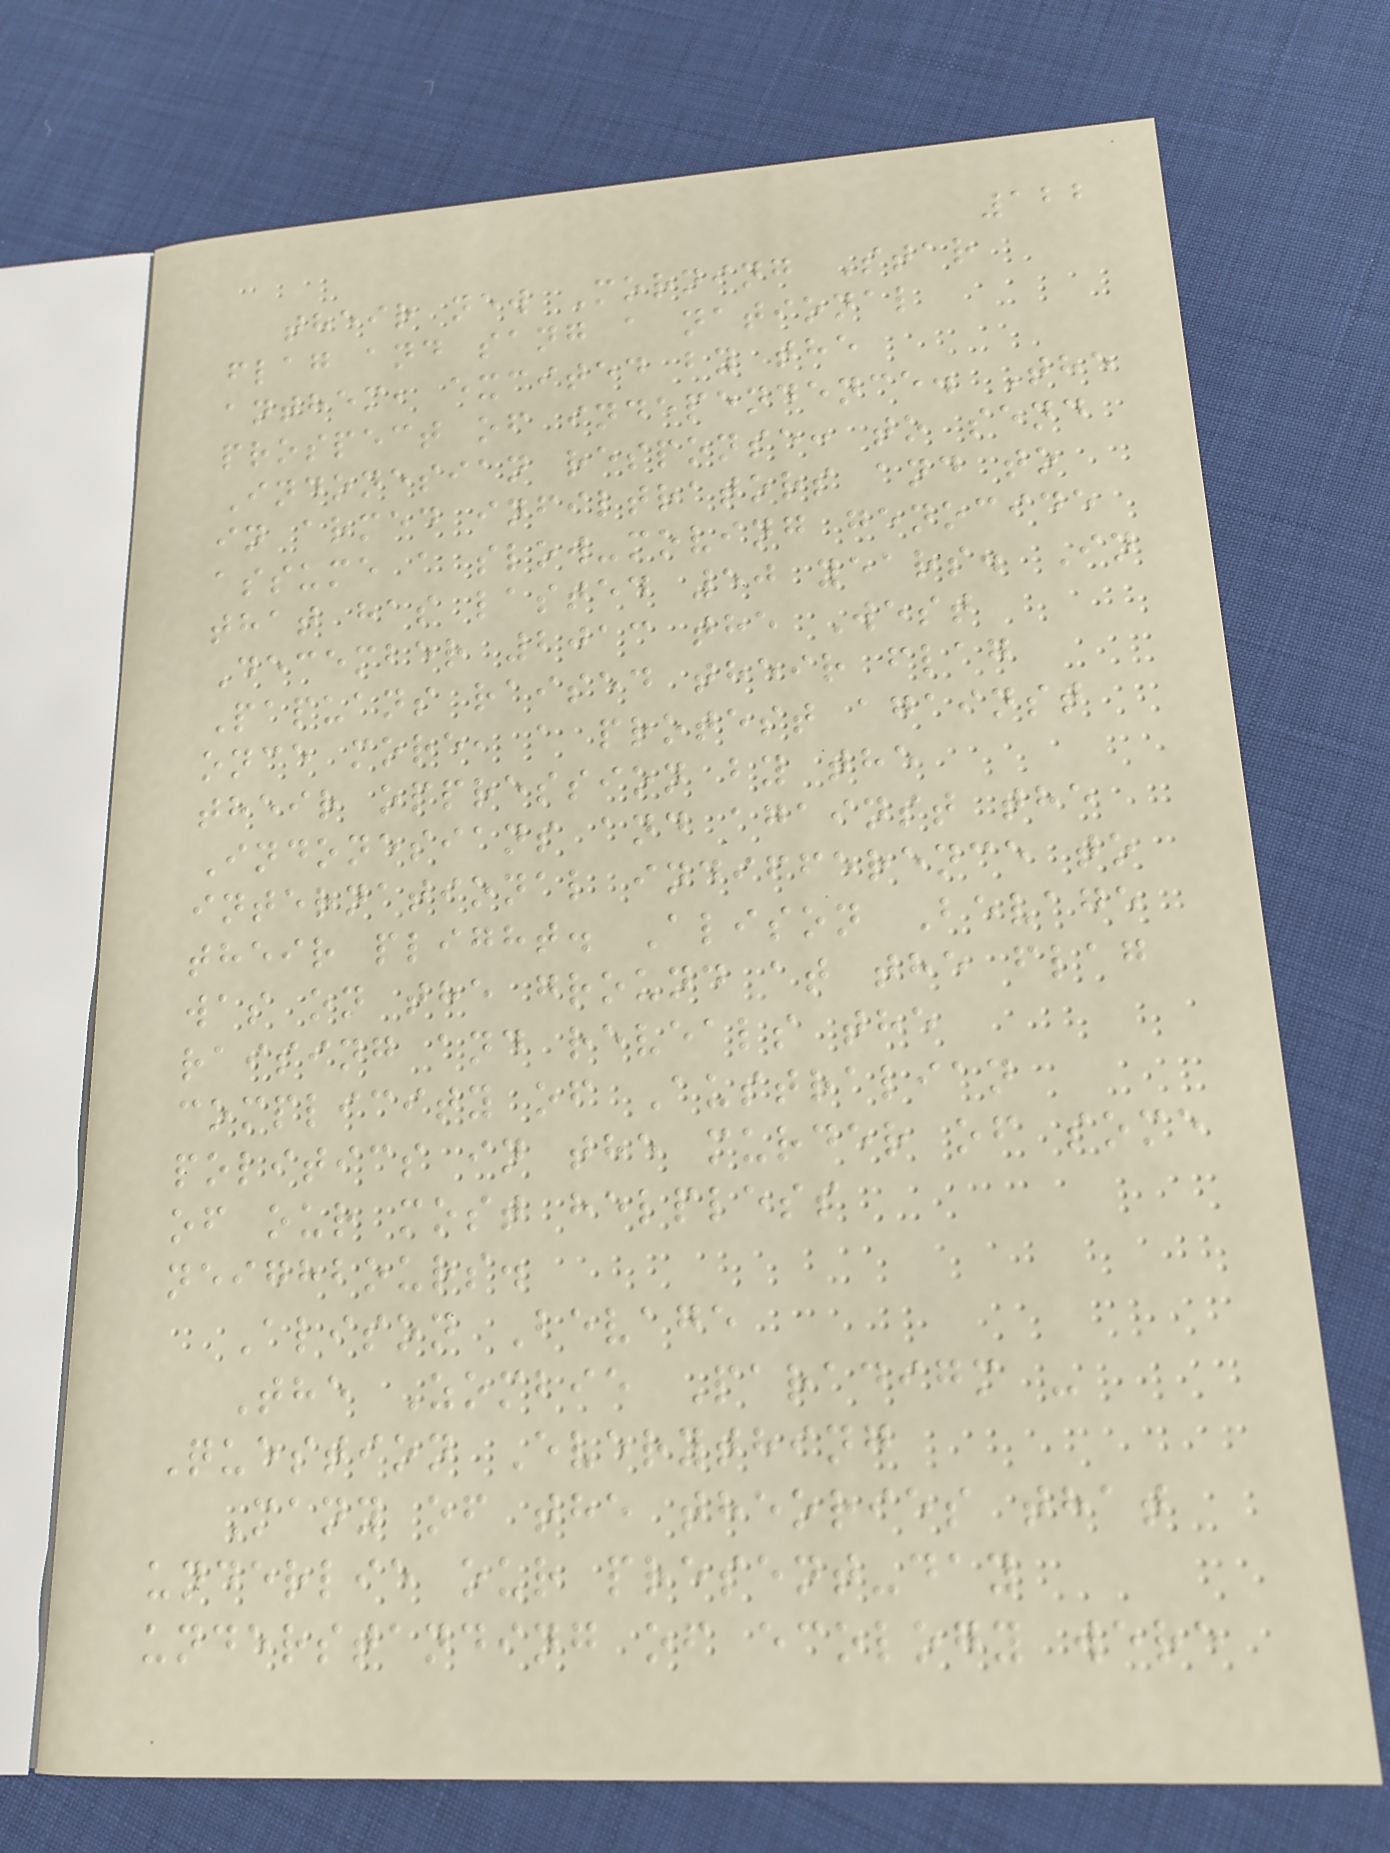122
their new Morning Star
flag and sang a national
anthem, excited by the
prospect of independence. The
Indonesian response: to send
in armed infiltrators and to
assume a slow-moving genocide
that has lasted 50 years. In
December 2013 the West
Papuans raised their flag
once more, a protest against
their oppression by the
Indonesians and against the
international indifference to
their plight. Alison Bevage
was on the ground at the flag
raising and reveals the
complicity of Australian
politics in the murder of some
of our most helpless
neighbours.
Alison Bevage
The Zombie Paradigm -
Question Everything
Many of the theories that
underlie our present-day
understanding of ecology were
